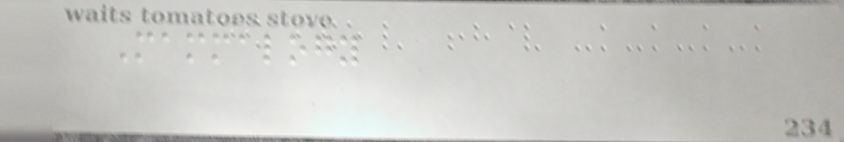Mammalogy
